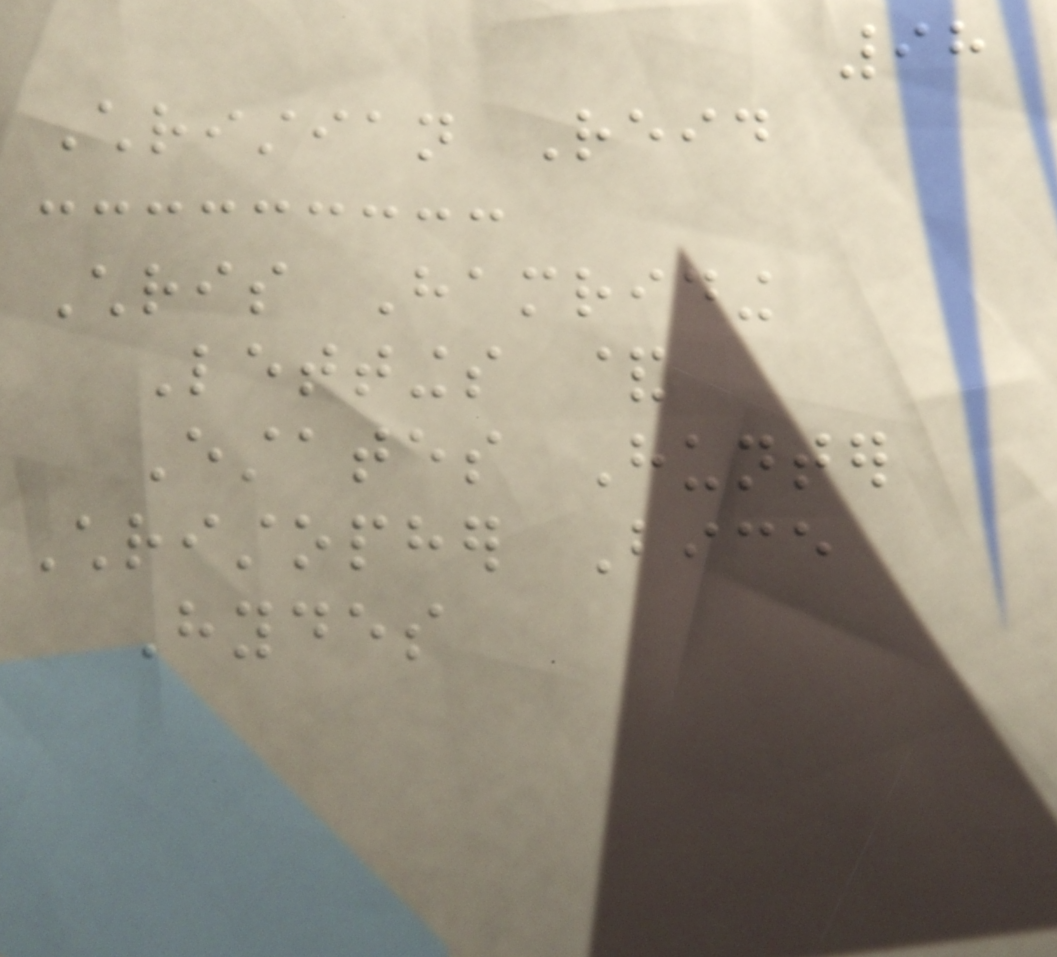98
Christian Reid
Chris Hamriding
Lettings &
Estates Hunter
Christopher Bice
Hydes
